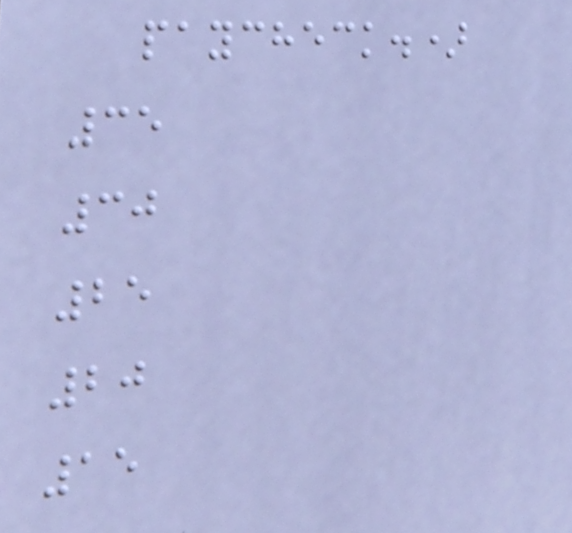paycheck.)
35
30
25
20
15
